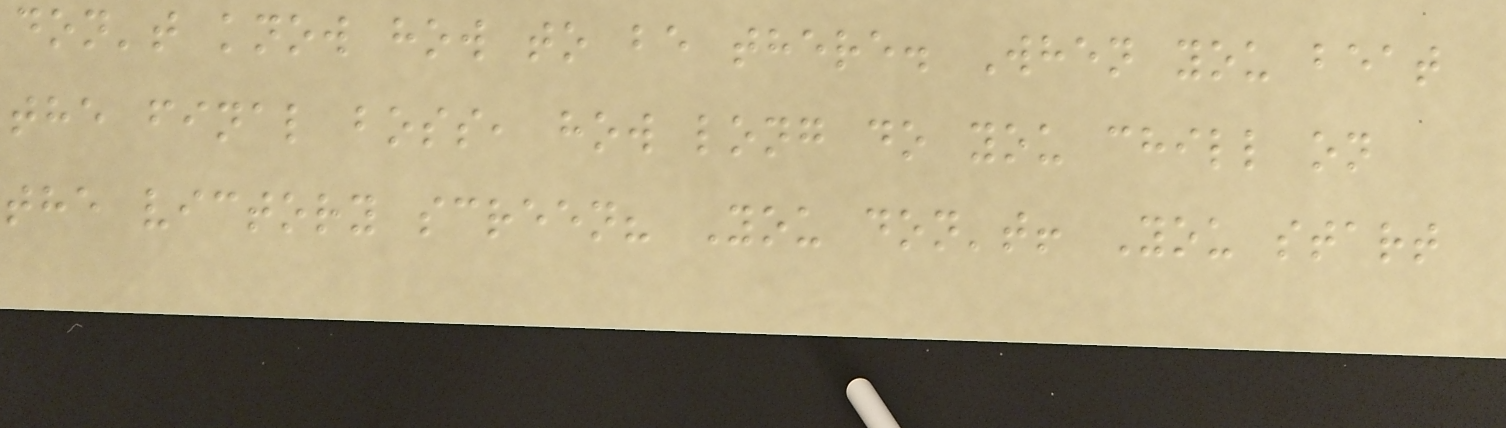don't know how to be there. When you beat
the final boss, how long do you chill on
the victory screen? You don't! You start
